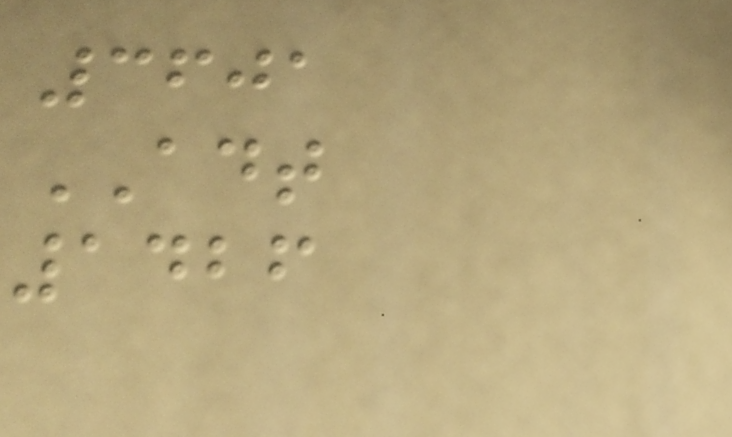3601
ADT
1426
